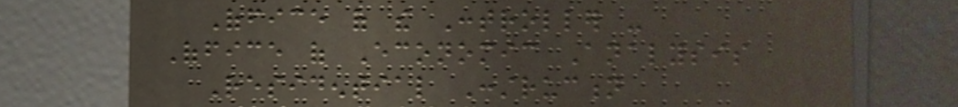Office of the Controller -
Office of Economic Analysis
Residential Construction
